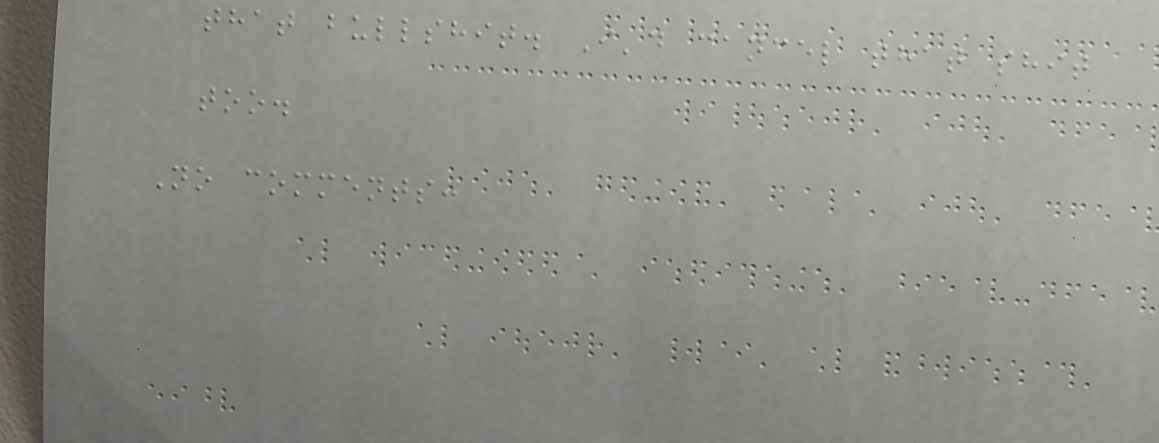that bullshit. I'd cancel that shit
too.
No comments:
